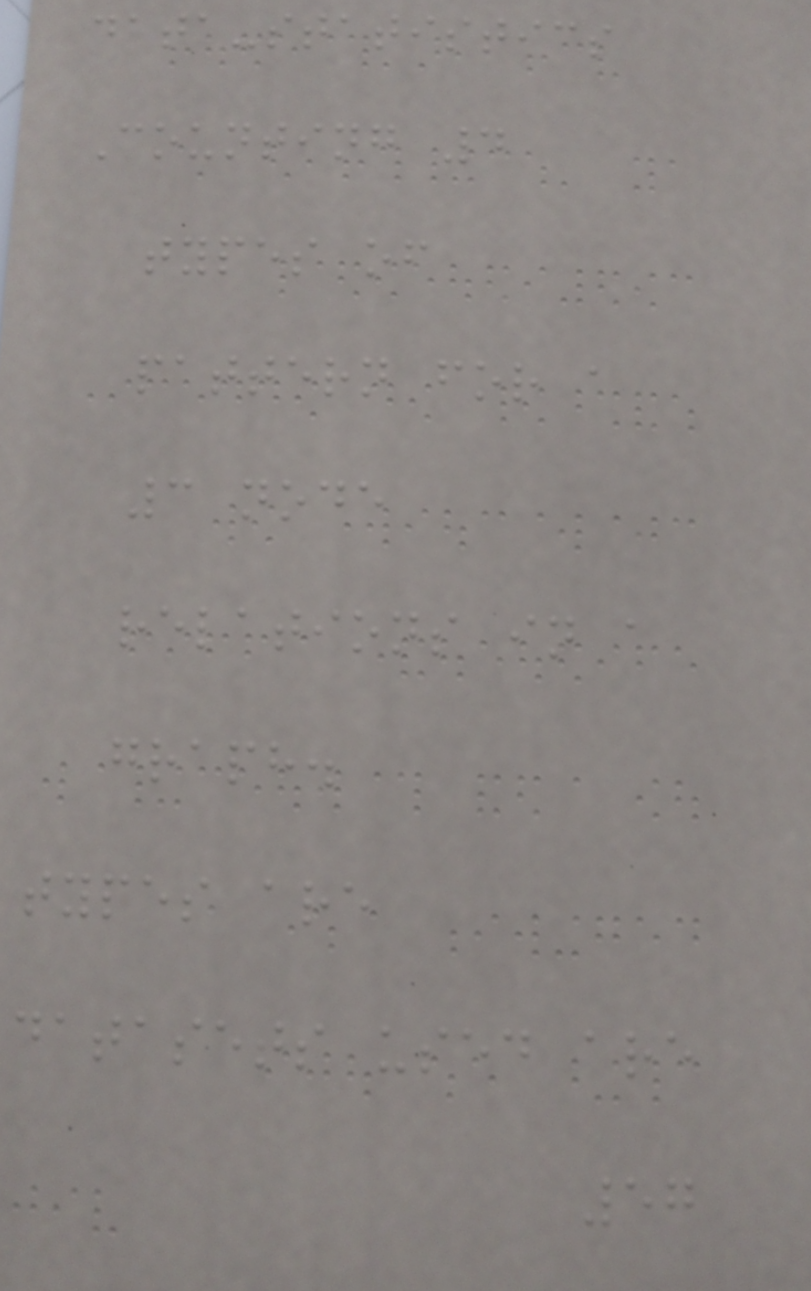data-statistics
Counting 4
types of
pattern for a
3 node
relations in a
graph.
types are
datasets used are
57
